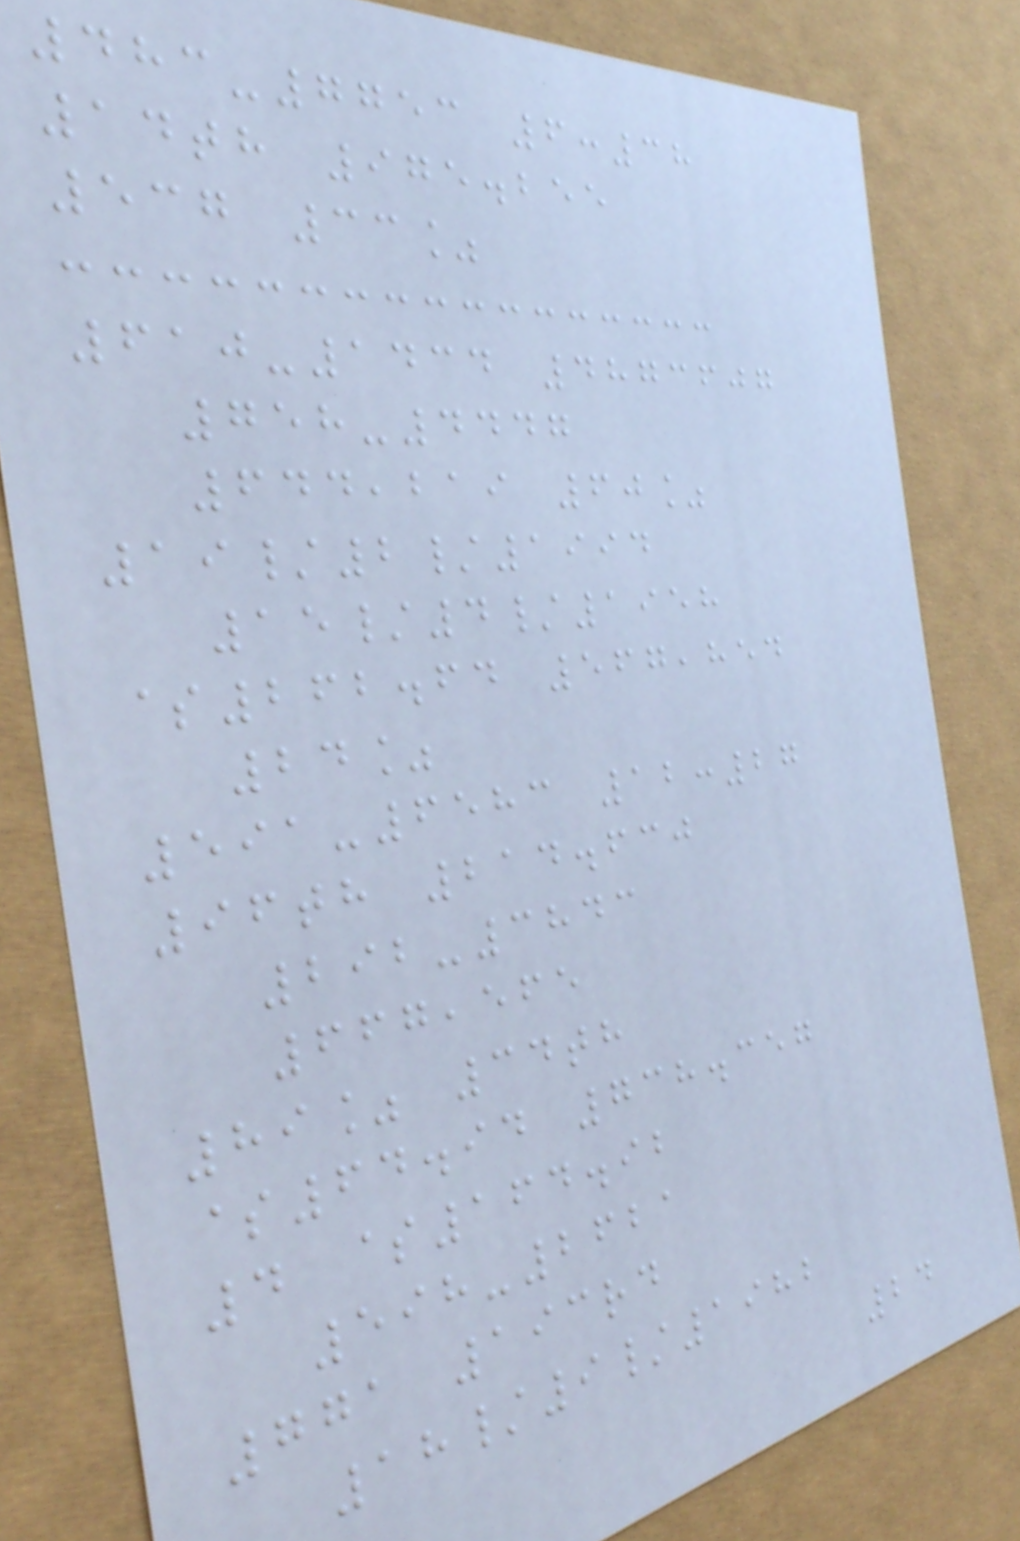483-7753 6:38
14th 975.255
537 33%
610-1434 4873607
758-4447
644,219 60%
19/2/1994
15/4/1958
$262.64 567,854
24%
591-6583 12:27
96th 214.630
292-3843
667,565
89% 34th
$64.94 738.357
4 $164.92
598-2621
771 193rd
18/9/1982
24
